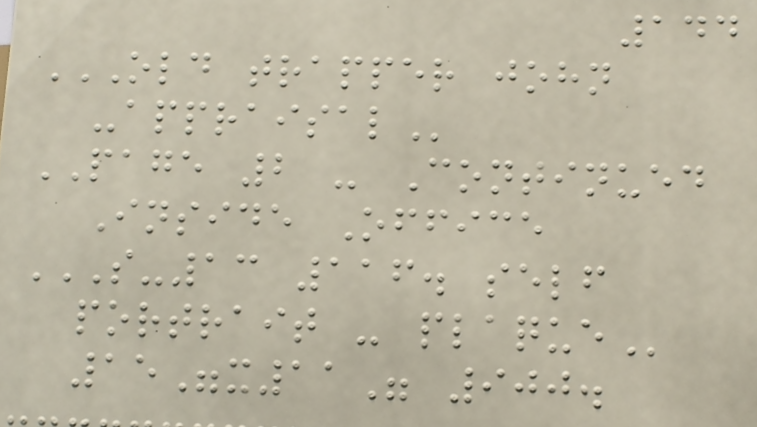144
OLD TRAPPER JOHN
-APPRAISAL
PAGE 2 - Continued
Inside Office
S-13 116. SELF
PORTRAIT - PLAQUE
15"x11" 900.
